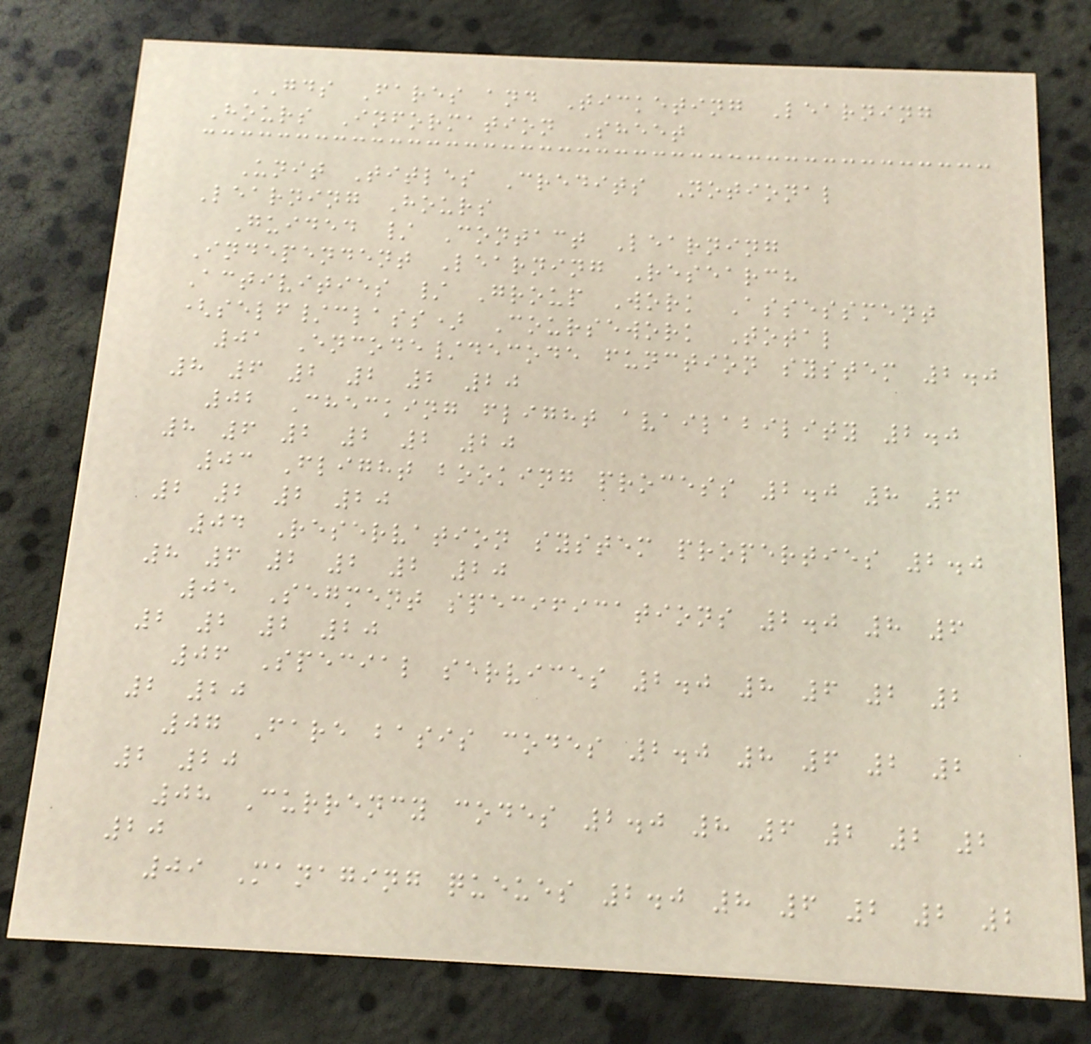GDS Fares and Ticketing Learning
Hours Information Sheet
Unit Titles Credits Notional
Learning Hours
Guided / Contact Learning
Independent Learning Research
Activities / Group Work Assessment
(self/class) Coursework Total
01 Encode/decode function system 2.0
8 6 2 2 2 20
02 Checking flight availability 2.0
8 6 2 2 2 20
03 Flight booking process 2.0 8 6
2 2 2 20
04 Reservation system properties 2.0
8 6 2 2 2 20
05 Segment specifications 2.0 8 6
2 2 2 20
06 Special services 2.0 8 6 2 2
2 20
07 Fare basis codes 2.0 8 6 2 2
2 20
08 Currency codes 2.0 8 6 2 2 2
20
09 Managing queues 2.0 8 6 2 2 2
